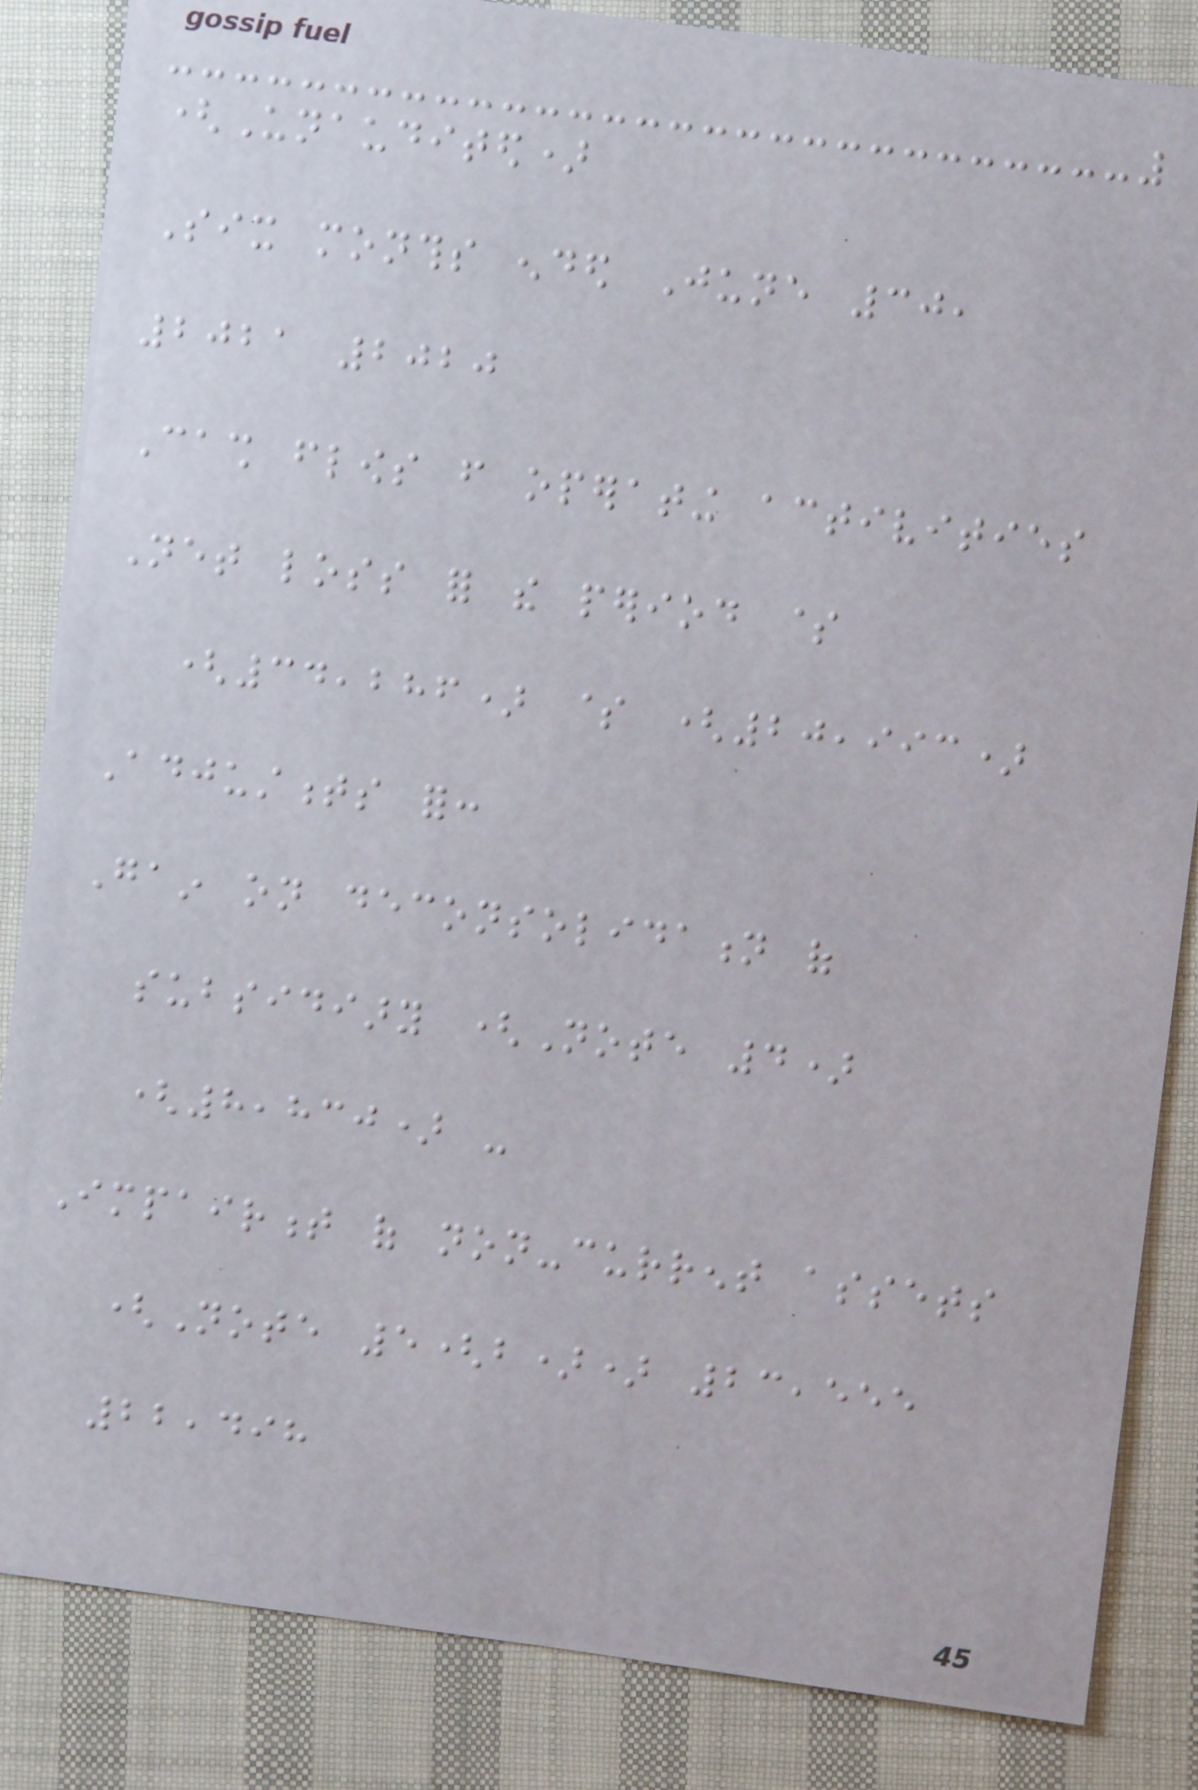(Unaudited)
Six months ended June 30,
2021 2020
Cash flows from operating activities
Net loss for the period $
(34,286) $ (20,993)
Adjustments for:
Gain on deconsolidation of
subsidiary (Note 4)
(8,830) -
Impairment of non-current assets
(Note 5(b)) 23,555
22,498
